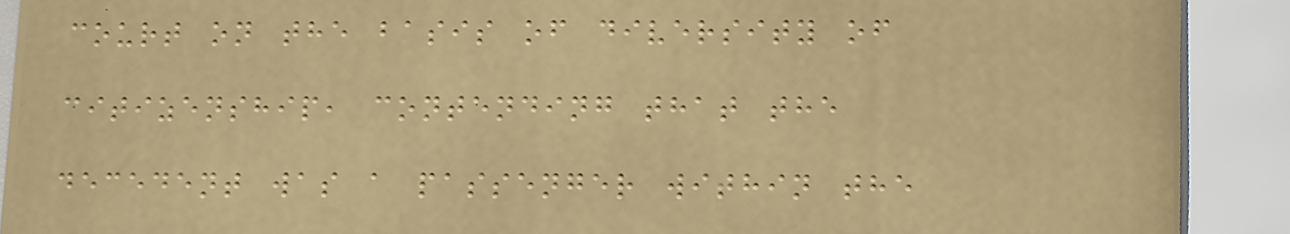court on the basis of diversity of
citizenship, contending that the
decedent was a passenger within the
